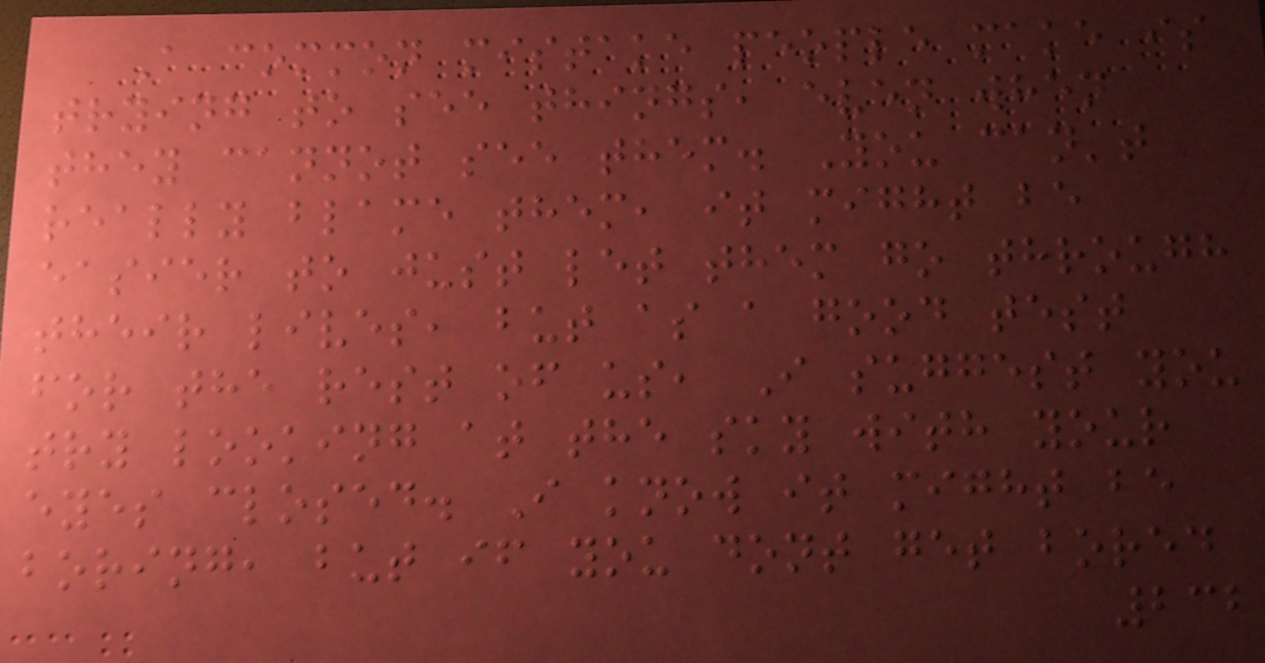A common mistake people make is
trying to see things, even when
they cannot see them. You can't
really blame them, it might be
easier to just let them go through
their lives, but as a good test
for the rest of us, I suggest you
try looking at the sky with your
eyes closed. I know it might be
boring, but if you dont get bored
232
